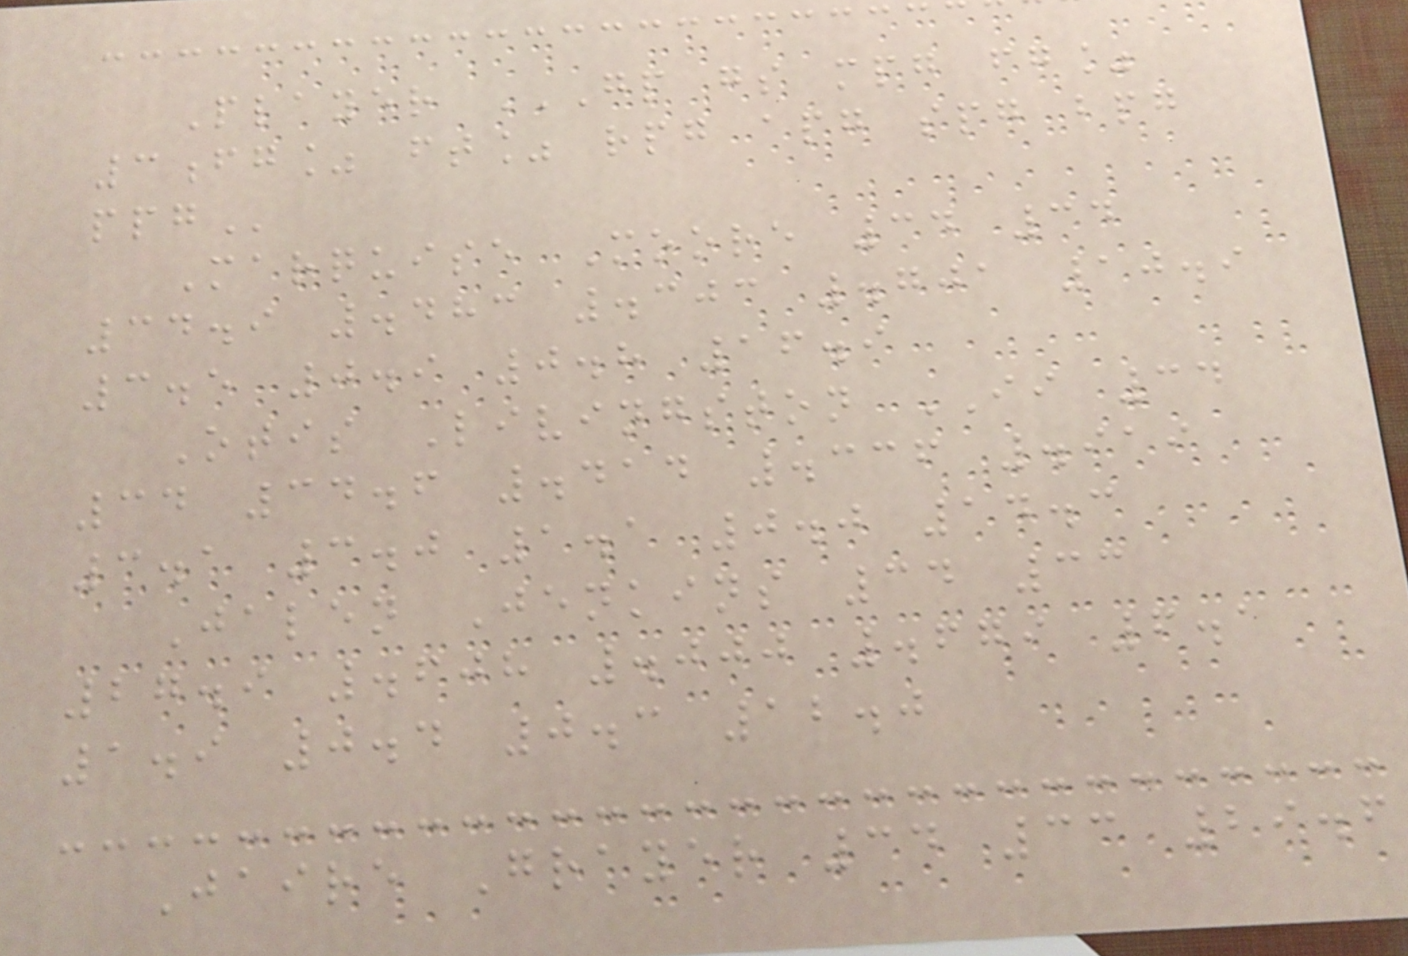Player GP GS MPG FG%
3FG% FT% RPG APG SPG BPG
PPG
Marquise Moore 34 34
34.9 .483 .303 .701 10.9
3.5 0.9 0.8 16.9
Otis Livingston II 34
34 34.6 .414 .336 .919
3.1 3.0 1.1 0.0 14.3
Jalen Jenkins 34 33
27.9 .608 .000 .679 6.1
1.9 0.4 0.3 12.0
Jaire Grayer 34 33 29.6
